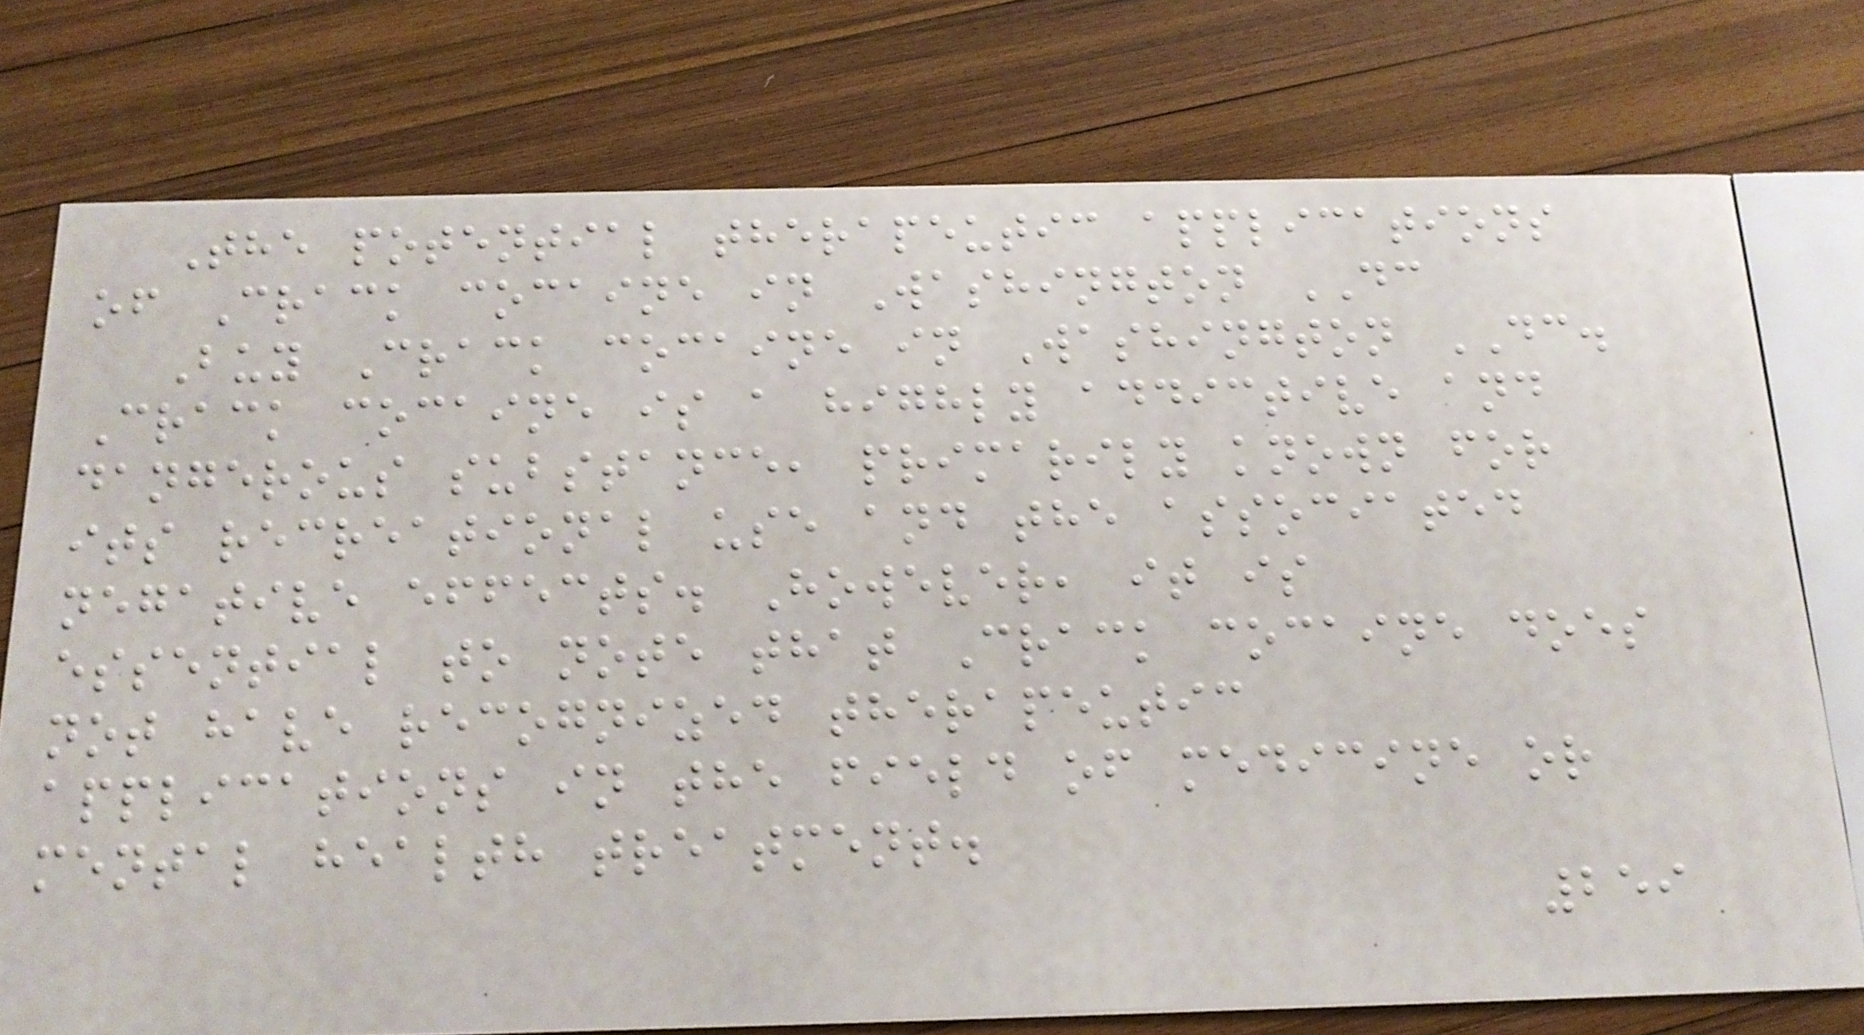The potential therapeutic applications
of Crack cocaine in Washington DC
Buy Crack cocaine in Washington DC.
Crack cocaine is a highly addictive and
dangerous substance, primarily known for
its recreational use and the associated
negative effects. However, it is
essential to note that Crack cocaine does
not have recognized therapeutic
applications in the field of medicine or
mental health treatment.
259
